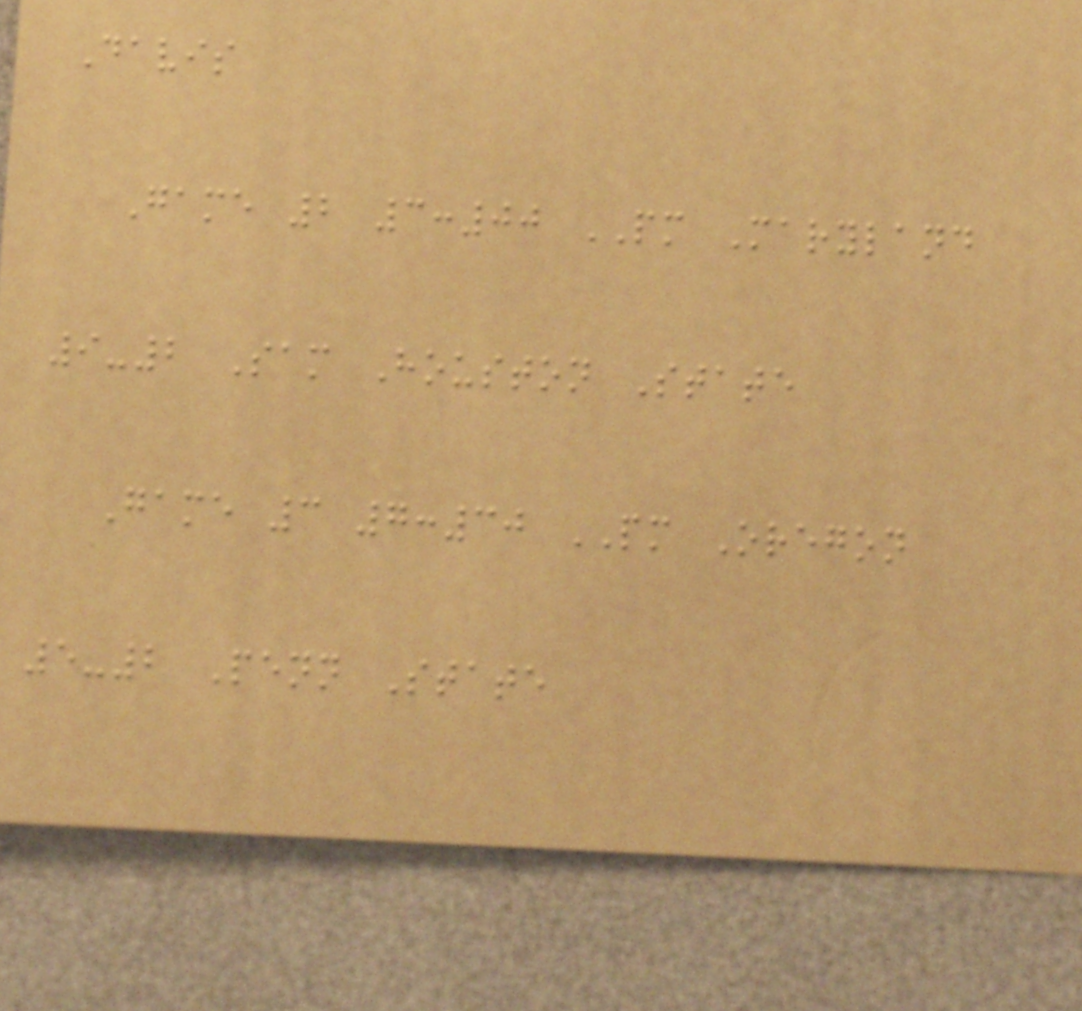Davis
Game 2 3:00 PM Maryland
9-2 Sam Houston State
Game 3 7:30 PM Oregon
5-2 Penn State
